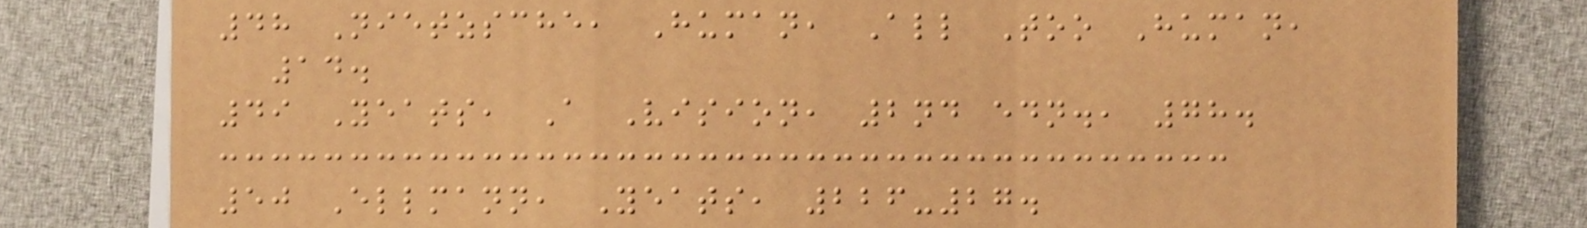48 Nietzsche, Human, All Too Human,
14.
49 Yeats, A Vision, 2nd edn., 78.
50 Ellmann, Yeats, 226-27.
